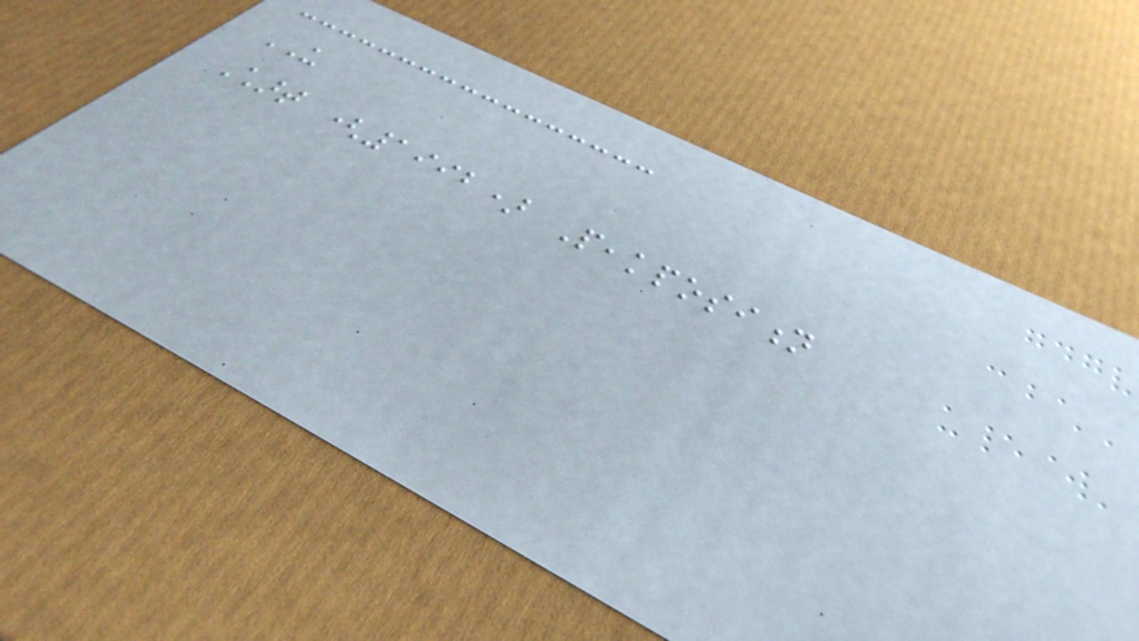US
Chart (1992) Peakposition
